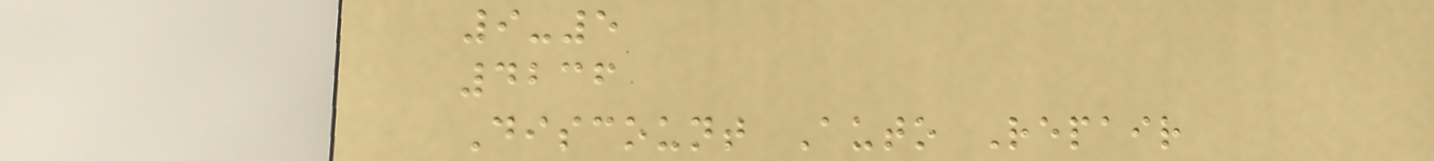9-5
4236
Discount Auto Repair
